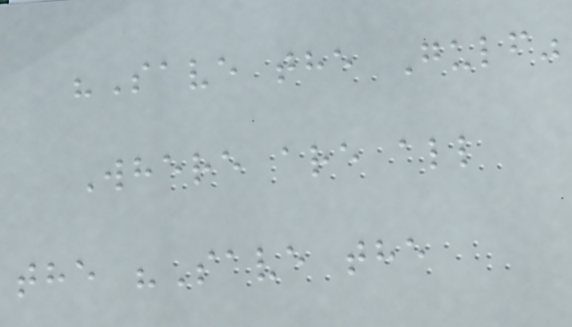"Save the Gulf"
Where are all
the "Save the
